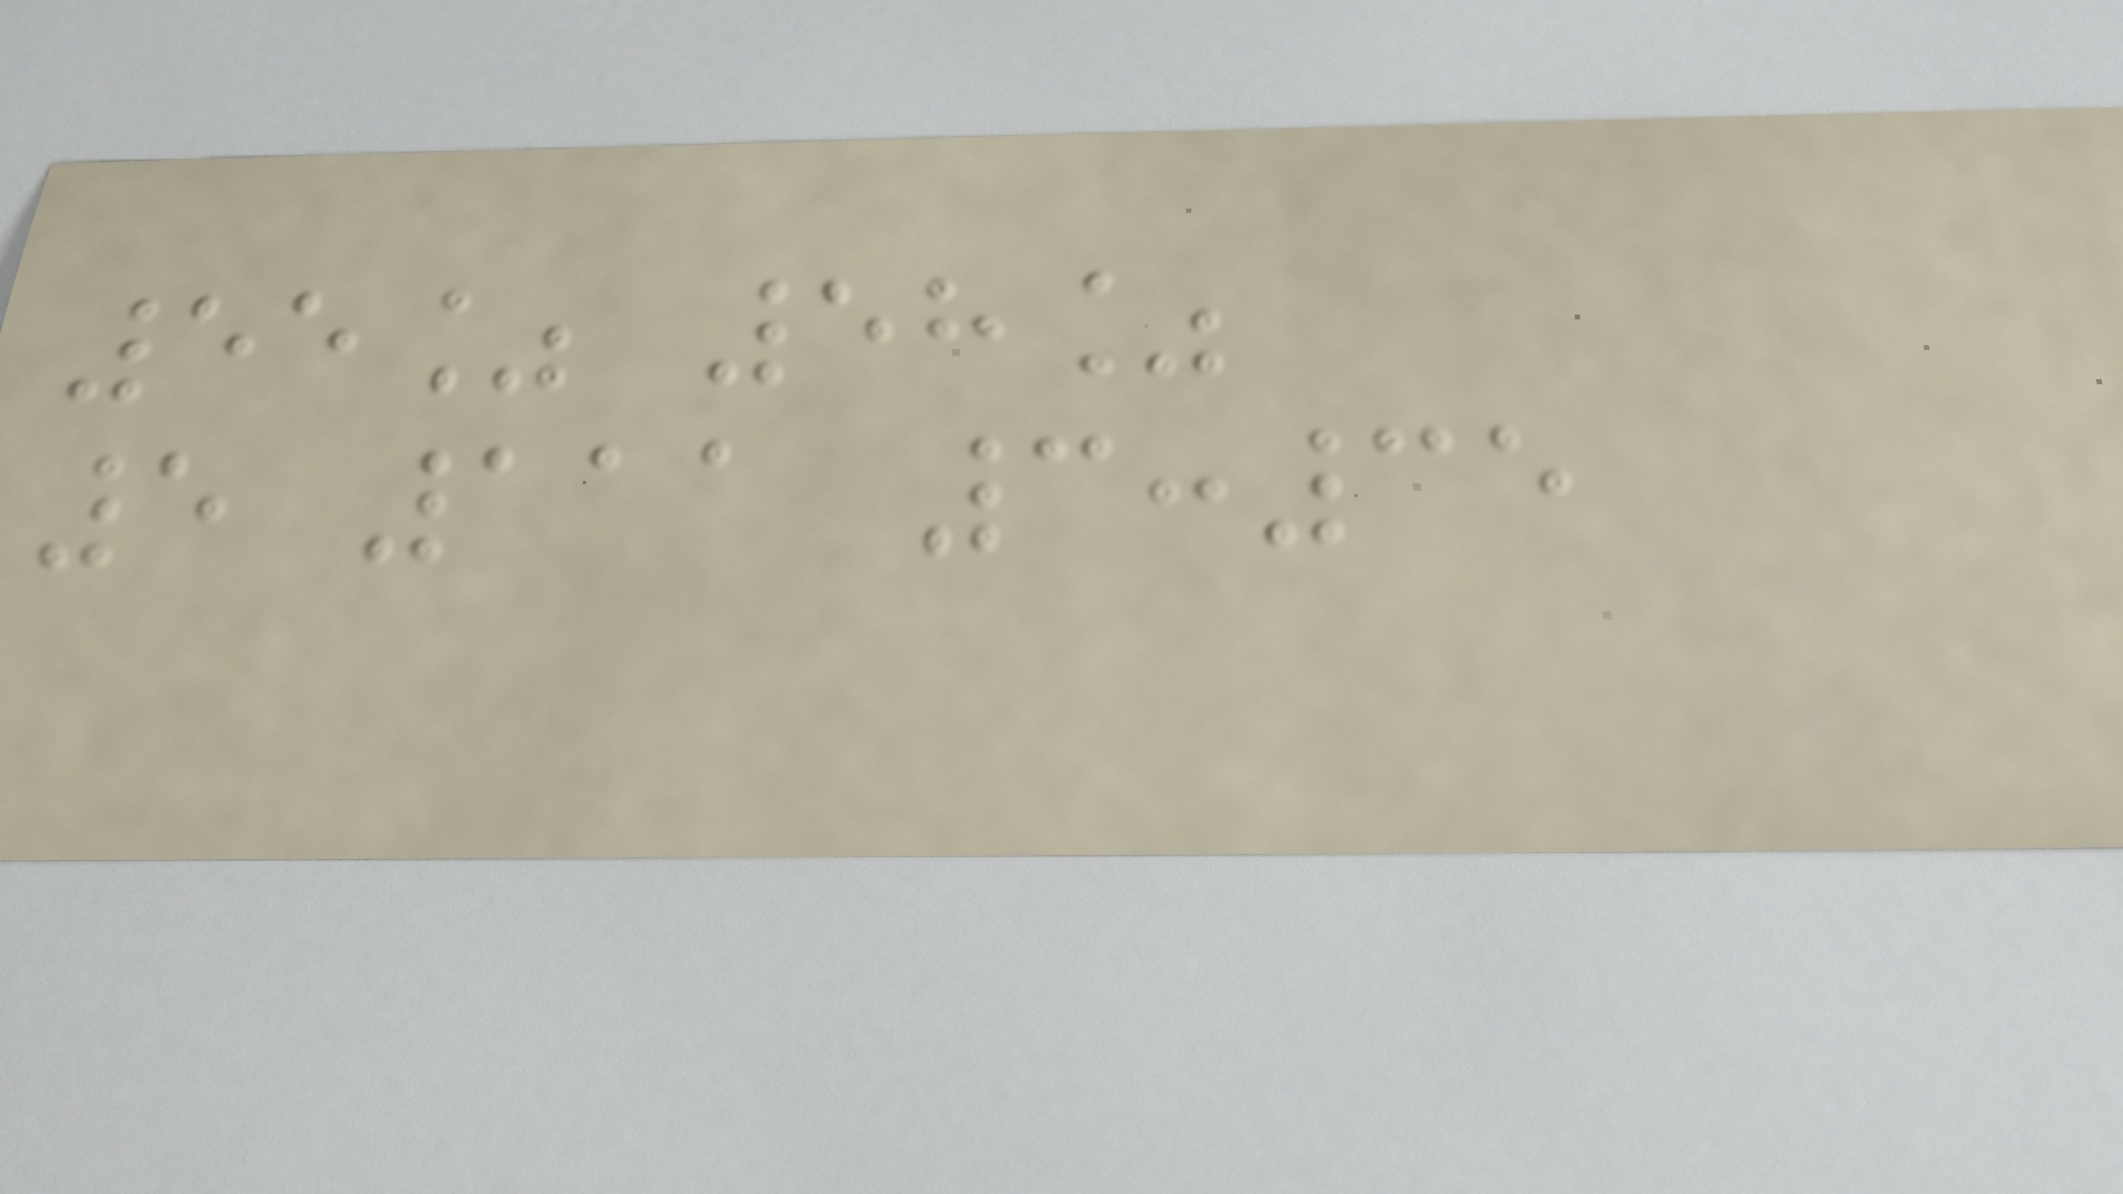55% 58%
5 111 3:35
